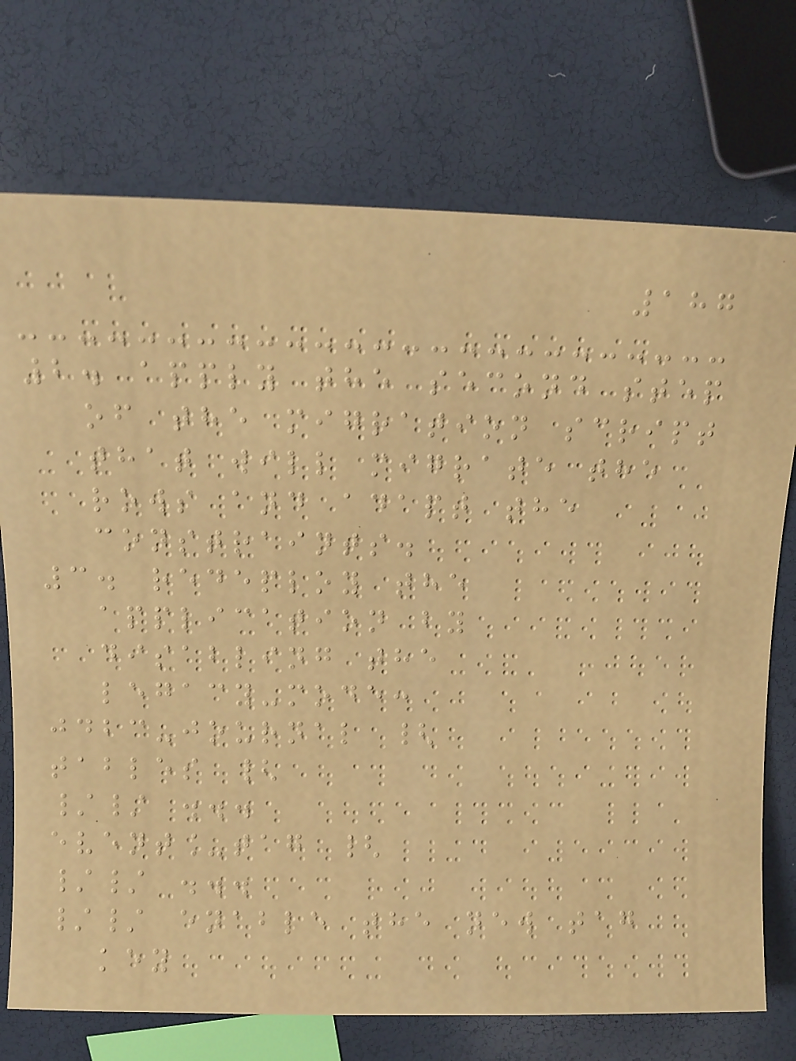187
2. apply the second step
of the migration script
that will migrate the
rows and adapt the
constraints.
3. redeploy the
application by
disabling the
legacy-mode:
jdbc-journal {
tables {
// ...
event_tag {
// ...
// enable the new tag
key
